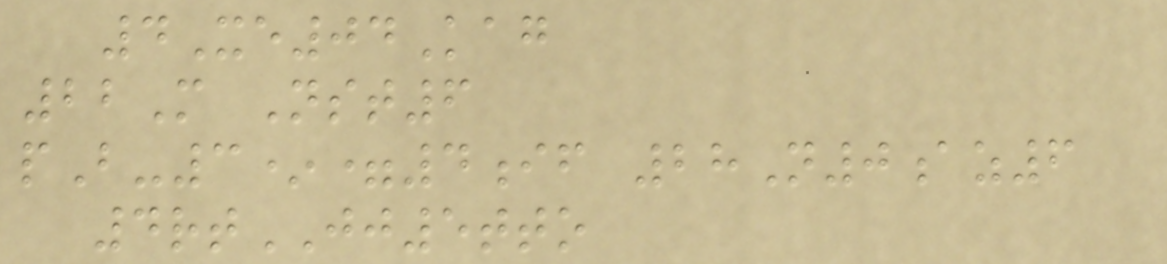4Xe04Kag
22M Nst6
pB-3*=4if 28N0az6
4rtJJ5tto
